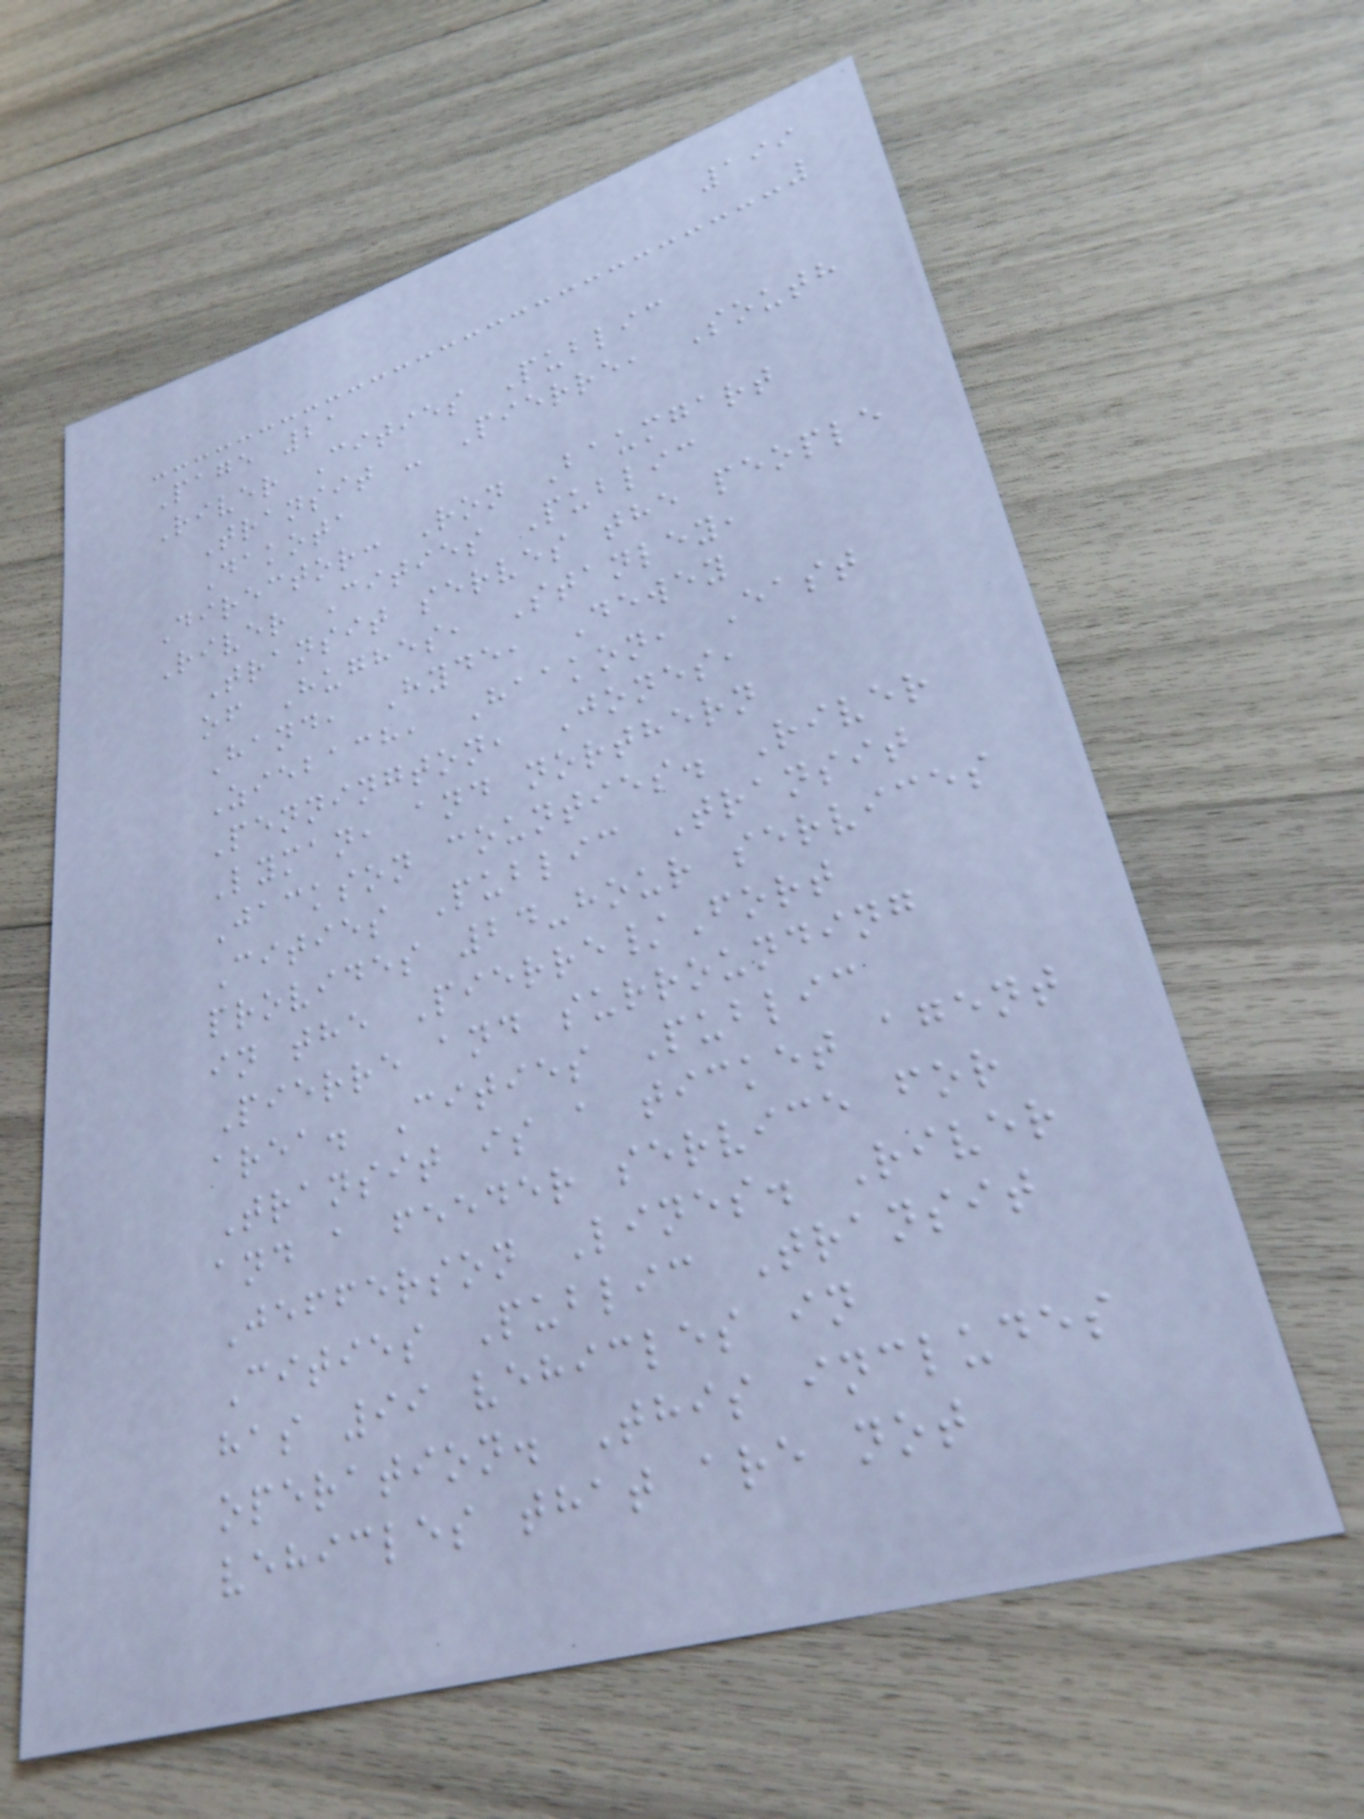199
Page 21
River Cities Public
Transit - Pierre, South
Dakota
Director: Ron Baumgart
River Cities Public
Transit serves the people
of Hughes, Stanley,
Hand, Hyde, Dewey
Ziebach, Haakon, East
Pennington, Jones,
Lyman, and northern
Jackson counties. River
Cities Public Transit
provides 24-hour services
in the Pierre/Fort
Pierre and surrounding
area. Cities Public
Transit is a ticket agent
and a feeder service for
Jefferson Lines. River
Cities Public Transit
has 99 vehicles in
operation. This includes
vehicles that are not
